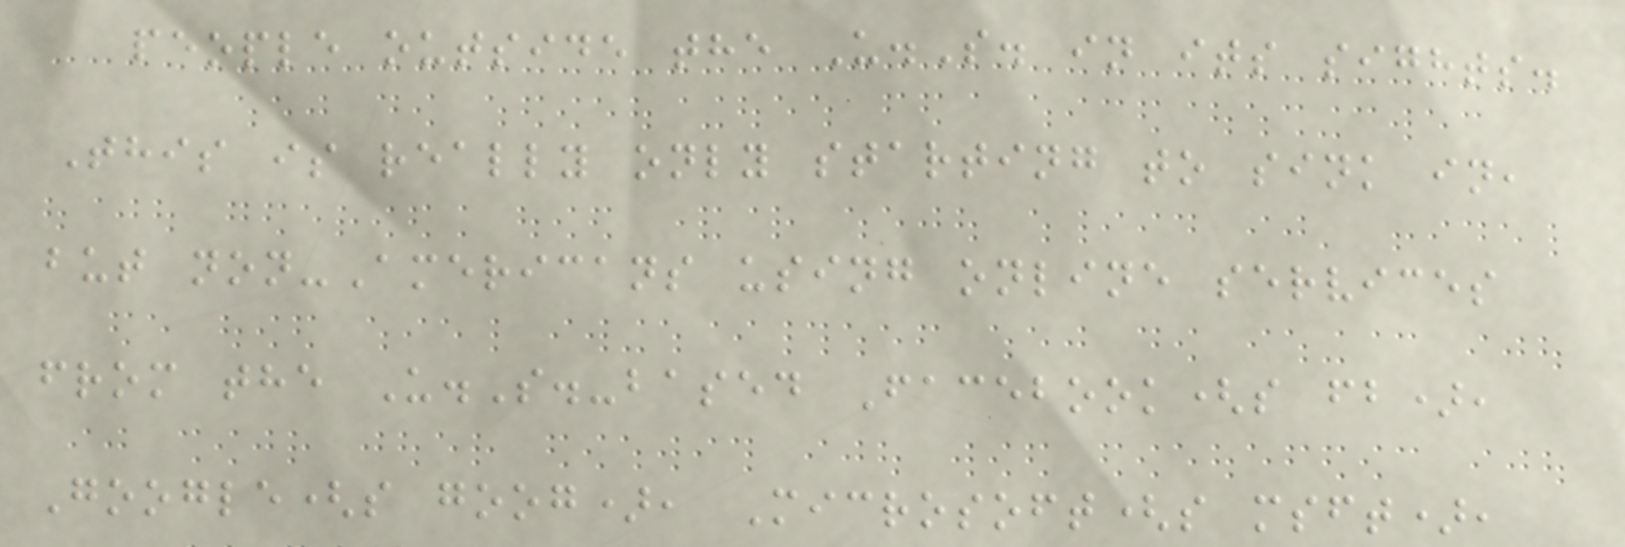people outside the U.S. in its sights.
This is really only starting to sink in,
but non-Americans using online services
from the U.S.-based Facebook(s fb),
Google(s goog), Microsoft(s msft),
